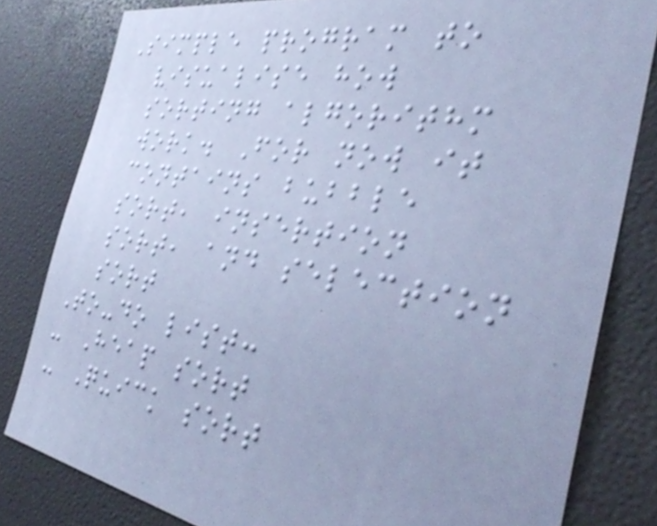Simple program to
visualise how
sorting algorithm
work. For now it
contains bubble
sort, insertion
sort, and selection
sort
To-do list:
- Heap sort
- Quick sort
